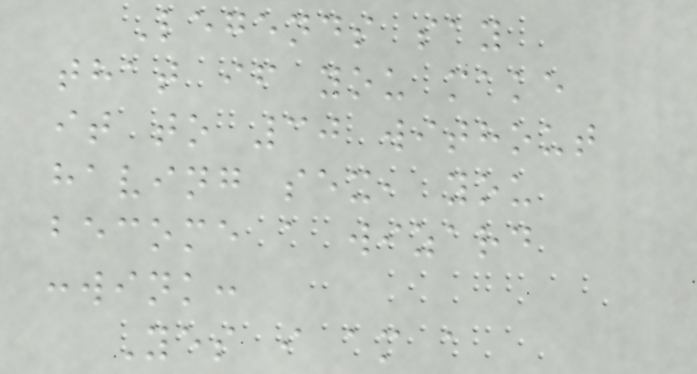Legends say
that if you make
it to 30 without
having sex, you
become a wizard
:wink:
Yes i am a
